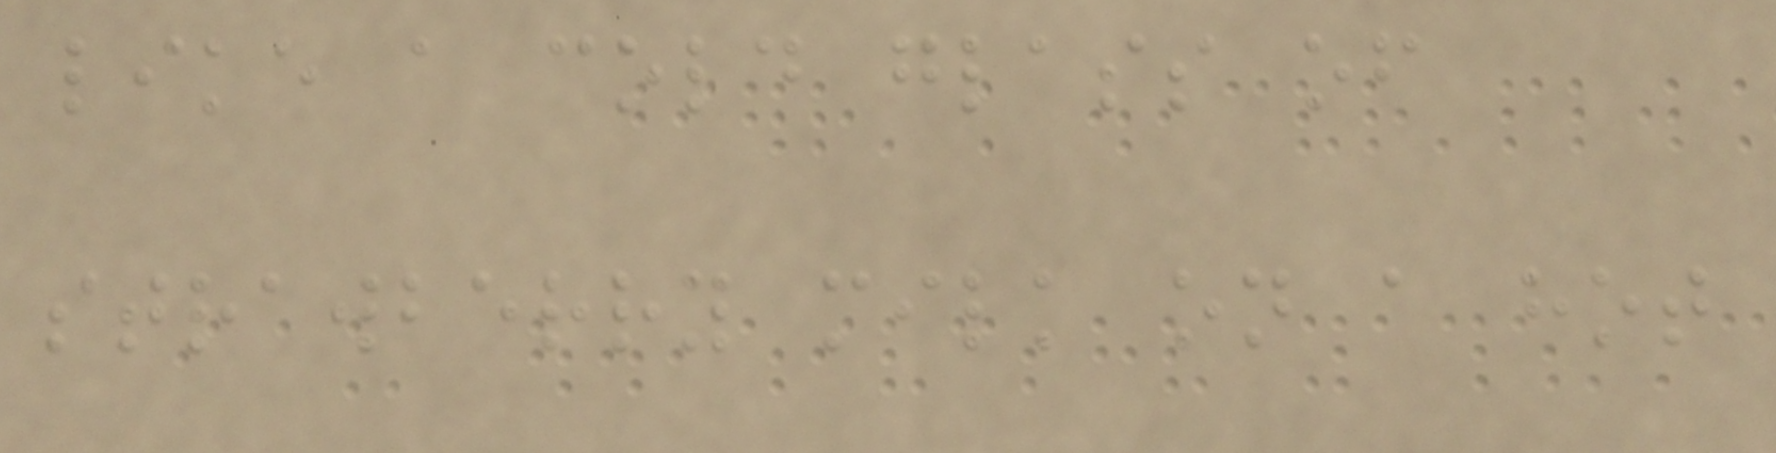like a cold glass of
strawberry milk on a hot
